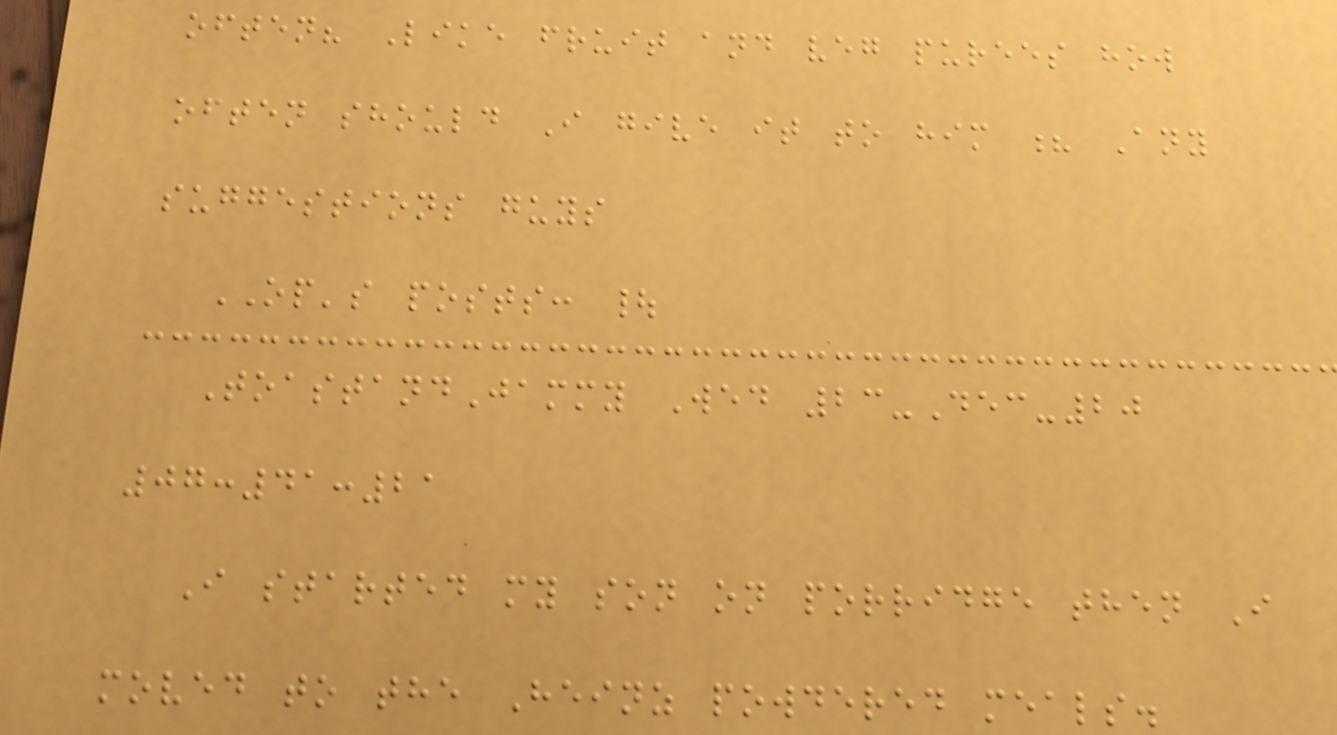often? Like fruit and veg purees how
often should I give it to him ? Any
suggestions guys
OP's posts: |
ToastandJammy Wed 23-Dec-20
07:41:21
I started my son on porridge then I
moved to the Heinz powdered meals.
